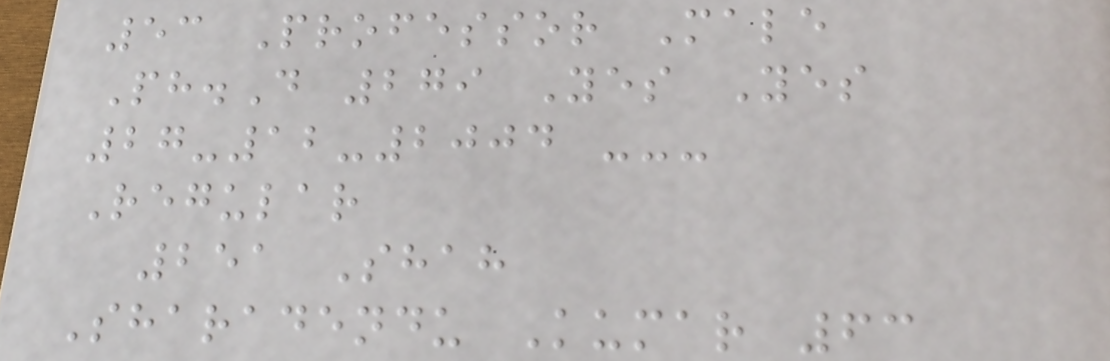53 Professor Male
Ph.D 279 Yes Yes
27-12-2004 ---
Regular
251 Shah
Sharadendu Kumar 63
